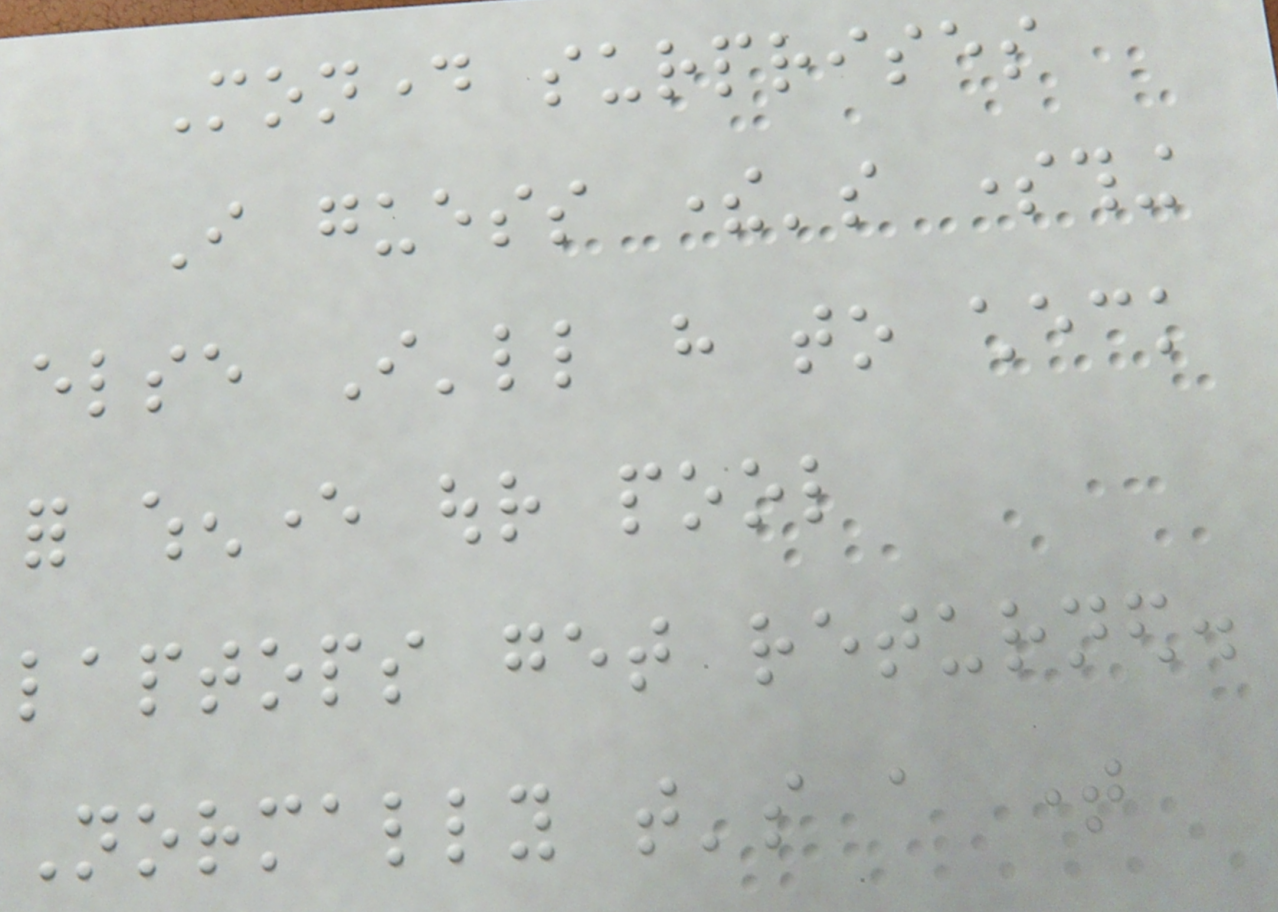Monday surprises
I guess there's something
else I'll have to check
for whenever our pool
laptops get returned.
Normally that's a time
